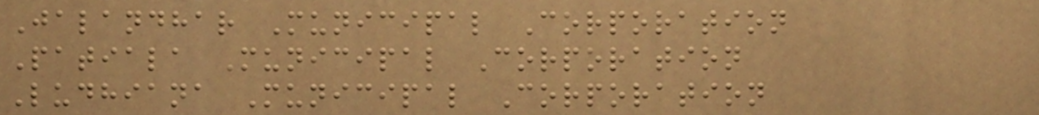Jalandhar Municipal Corporation
Patiala Municipal Corporation
Ludhiana Municipal Corporation
